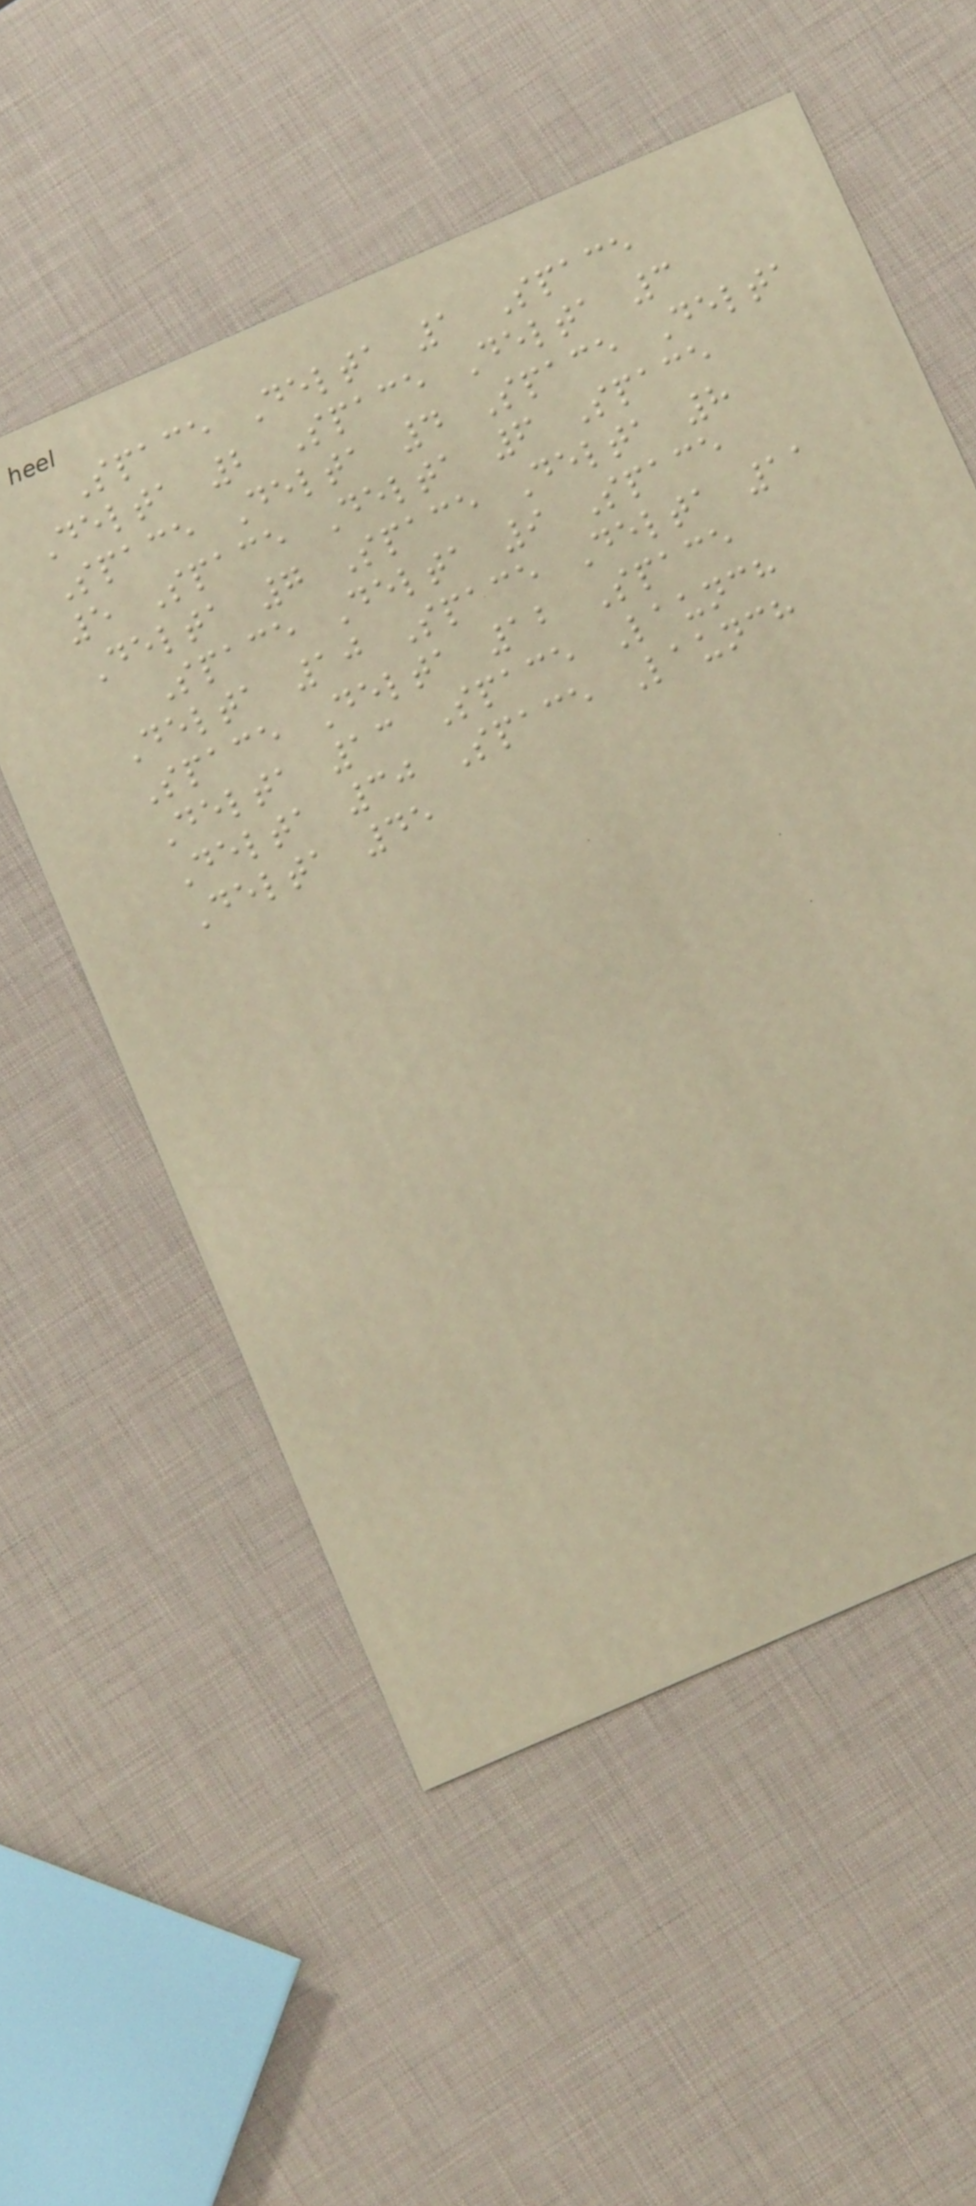Space Delta 1 Space
Delta 2 Space Delta 3
Space Delta 4 Space Delta
5 Space Delta 6 Space
Delta 7 Space Delta 8
Space Delta 9 Space
Delta 10 Space Delta 11
Space Delta 12 Space
Delta 13 Space Launch
Delta 30 Space Launch
Delta 45
